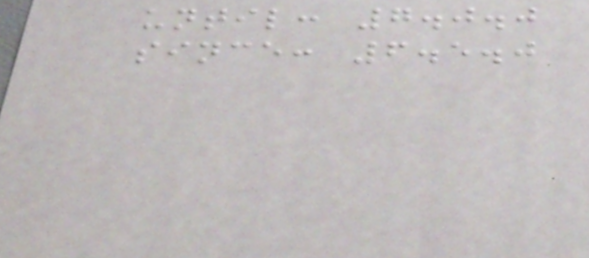until: 7.0.0
since: 6.5.0
